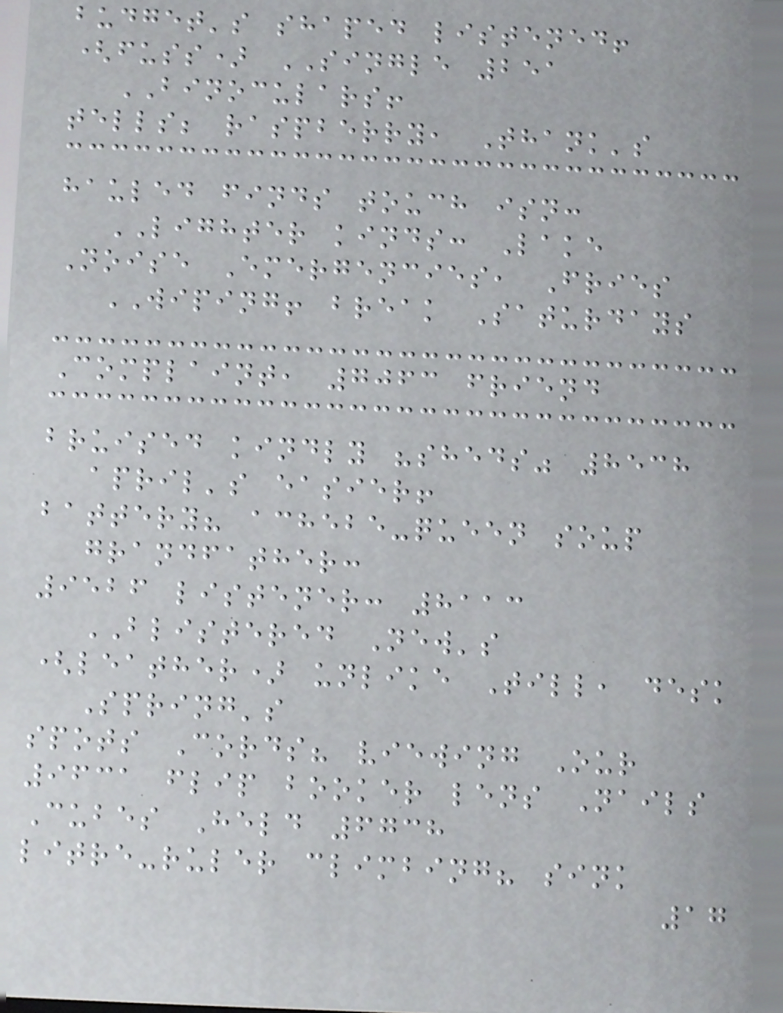budget's shaped listened!
(fuss) SINGLE 251
BINOCULARS!
tells; raspberry, Thank's
hauled finds touch isn:
LIGHTER kinds: Lake
Noise Emergencies, Fries
WIPING! break Saturdays
Complaint, 7063 friend
bruised kindly "sheds" 8538
april's easier!
battery? achebe-queen soup
grandfather:
9526 listener: 8113
BLISTERED New's
(leather) unlike Till, desk
Spring's
spots Cords? viewing Our
9631 flip booker lens Nails
Cubes Held 6738
litre-ruler climbing? sink
17
